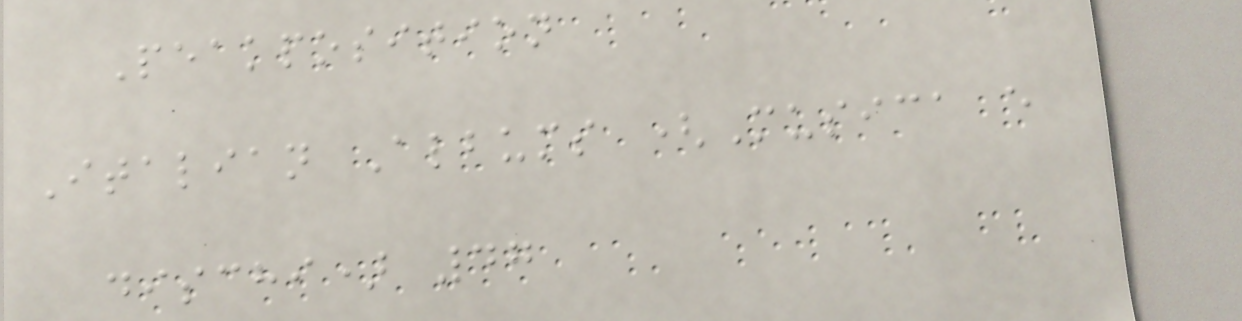Peakposition
Italian Albums (Musica e
dischi) 47
